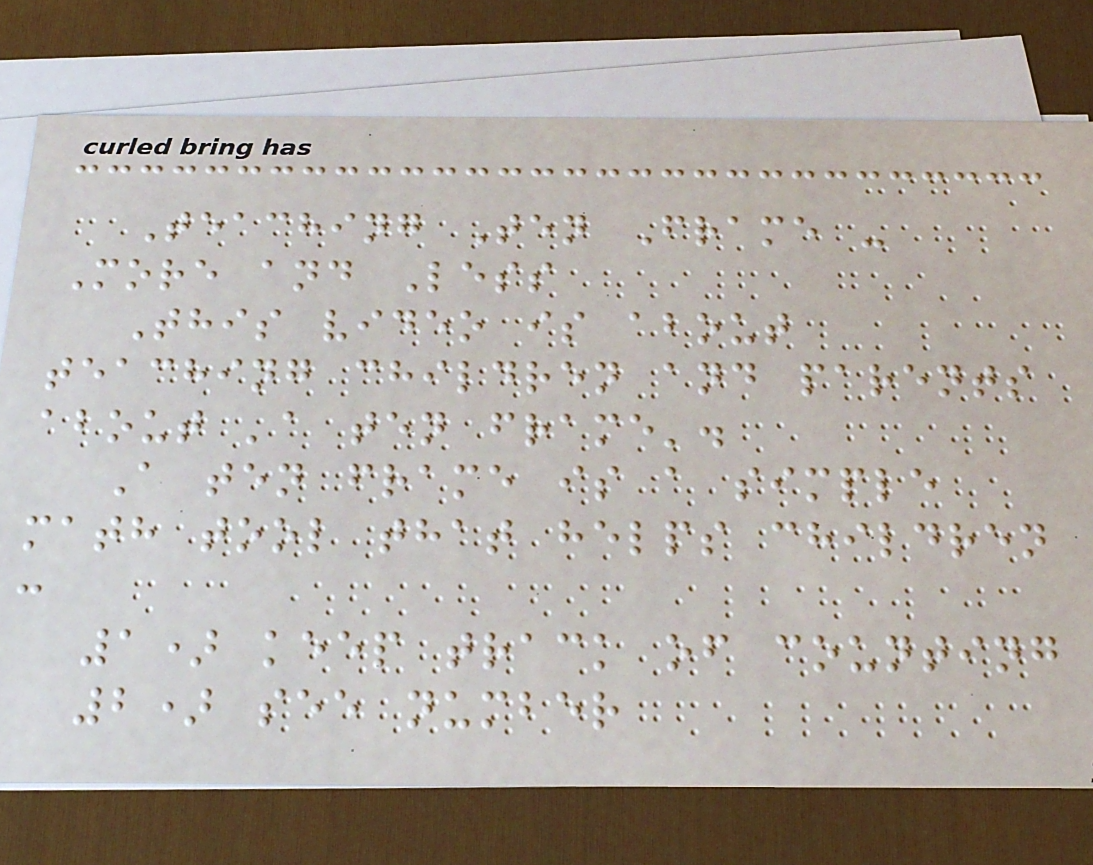Teaching Ten Frame -
More and Less
This video is about
teaching children and parents
about 'a ten frame'.
A ten frame is a simple
math tool that helps children
:
1) keep track of counting
2) see number
